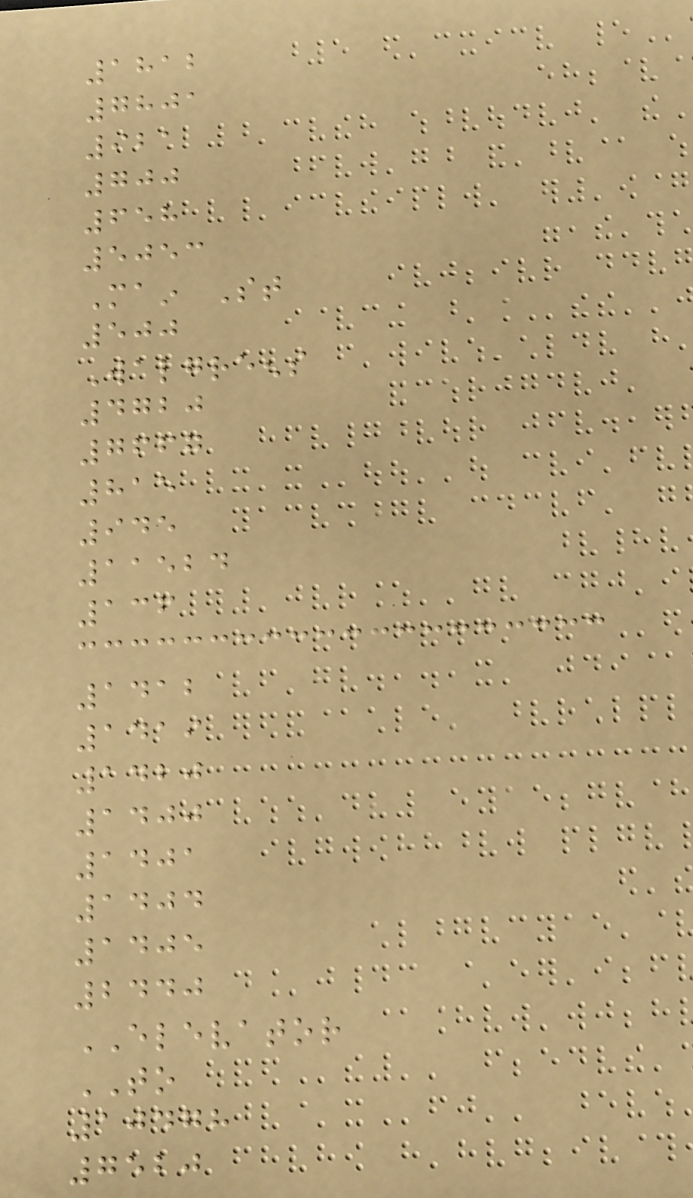1812
7801
921
700
658
5053
Main St
500
Walgreens
4720
7667
815
945
11524
136
1412
1419
1420
1400
1401
1404
1405
2440
ELEVATOR
TO
10478
7520
